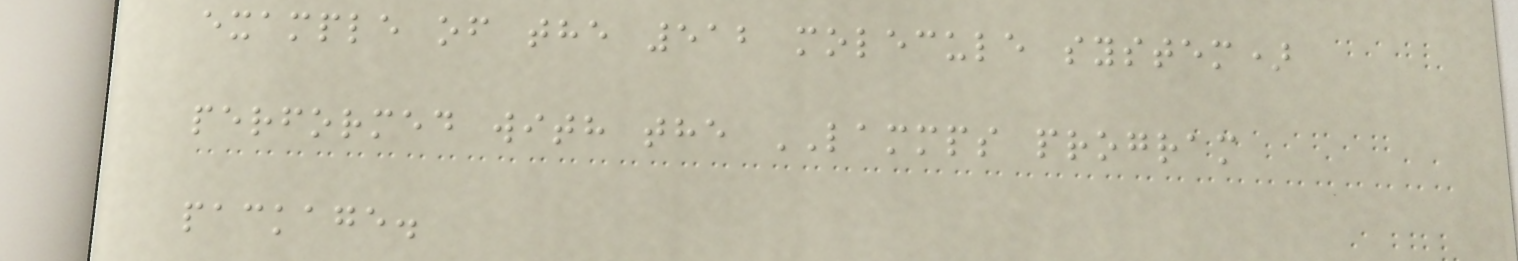example of the 512 molecule system)
performed with the LAMMPS program
package.
